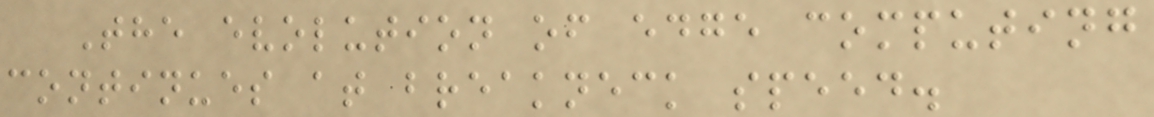The evolution of edge computing
continues at breakneck speed.
